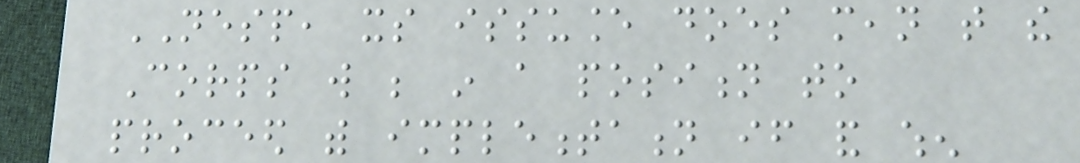NESP, its issuance does mean that the
Corps will be in a position to
proceed with implementation if and when
